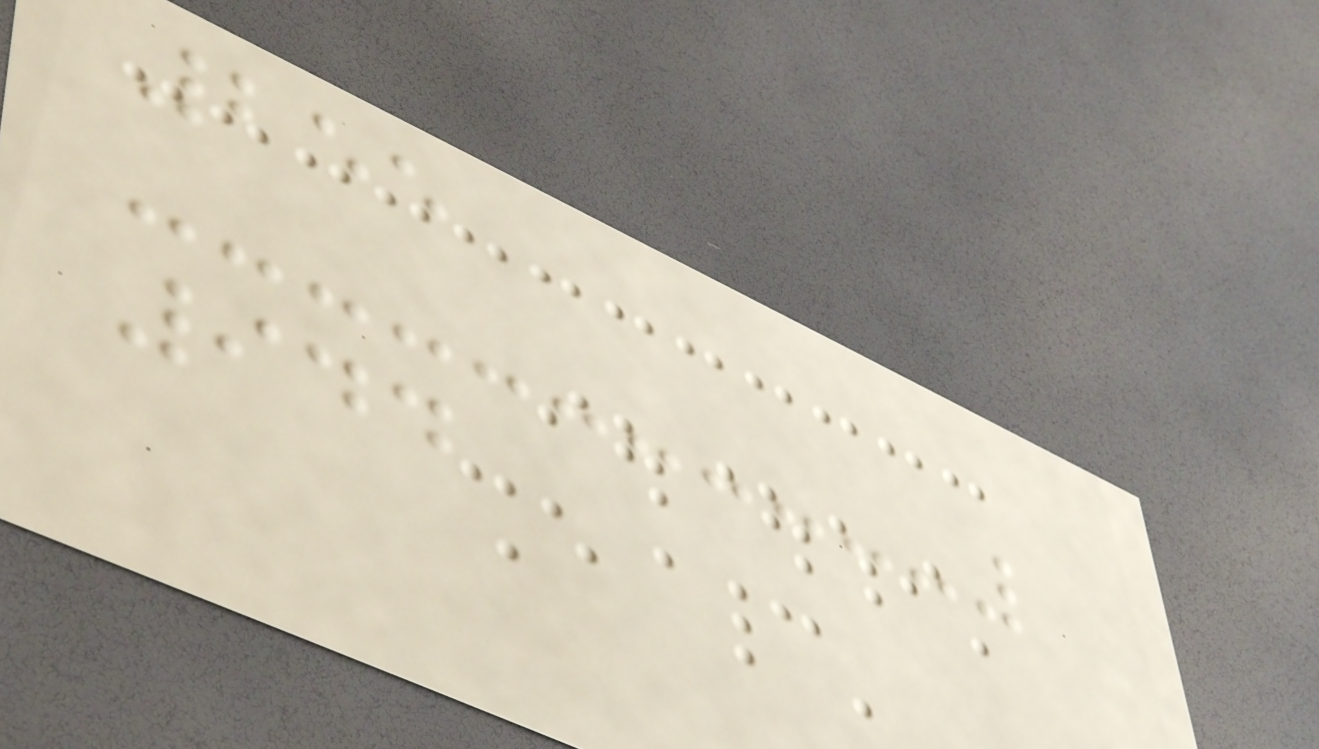255
944
